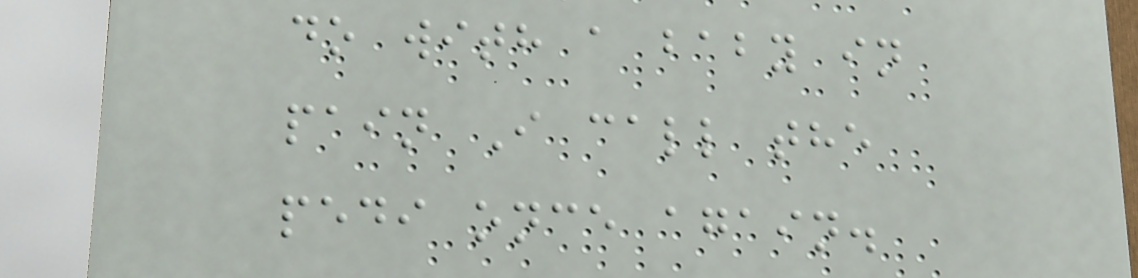do with a baby in
pain I call the
pedi once again.
